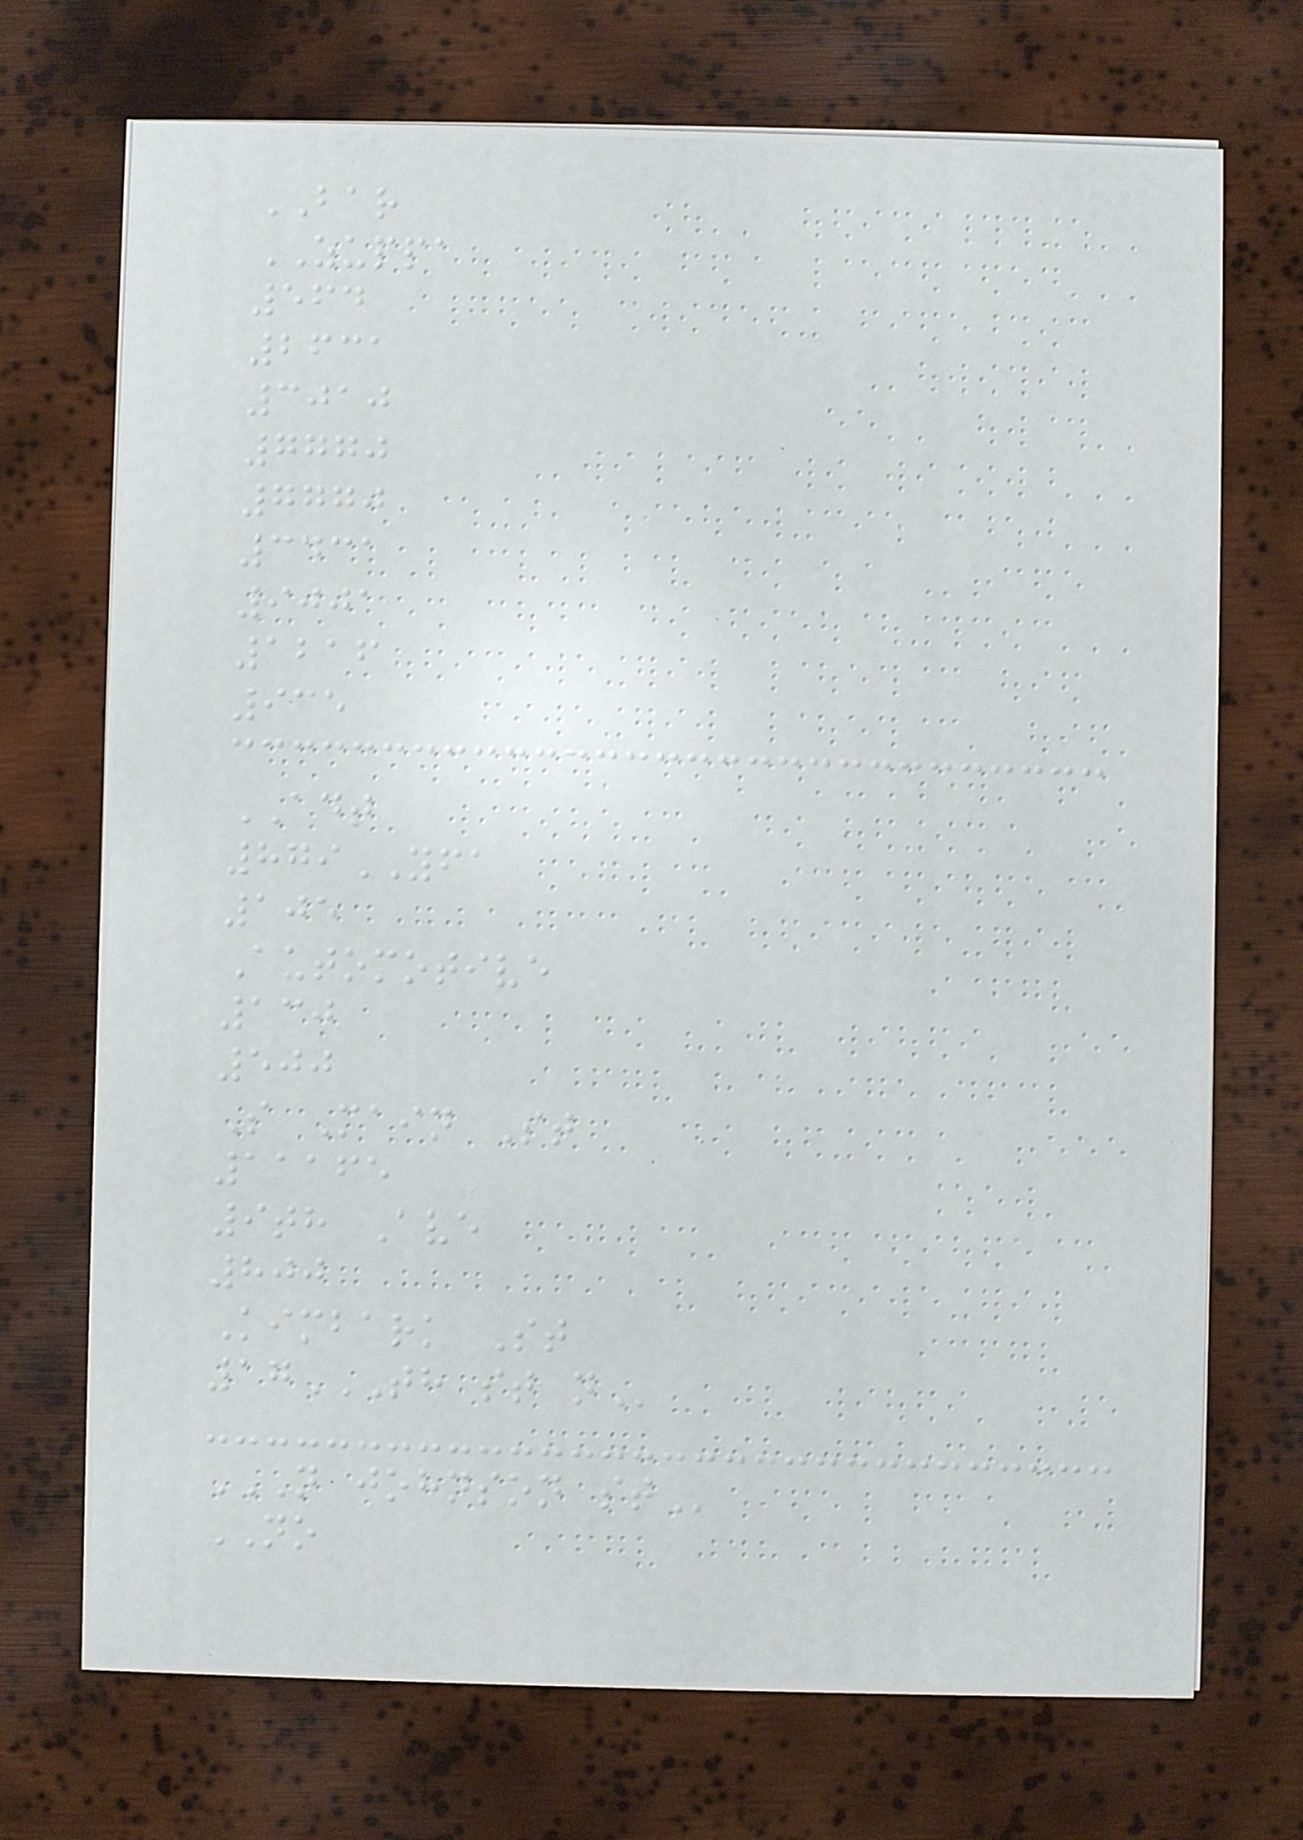BAR
ZUPPA
564
2631
3010
7770
7770
3431
9001
1216
935
ADT
879YFA
105
Automotive
130
500
S Main St
11165
9th Ave
800
Kimbark St
17TH ST N
N JOHNSON ST
NO
